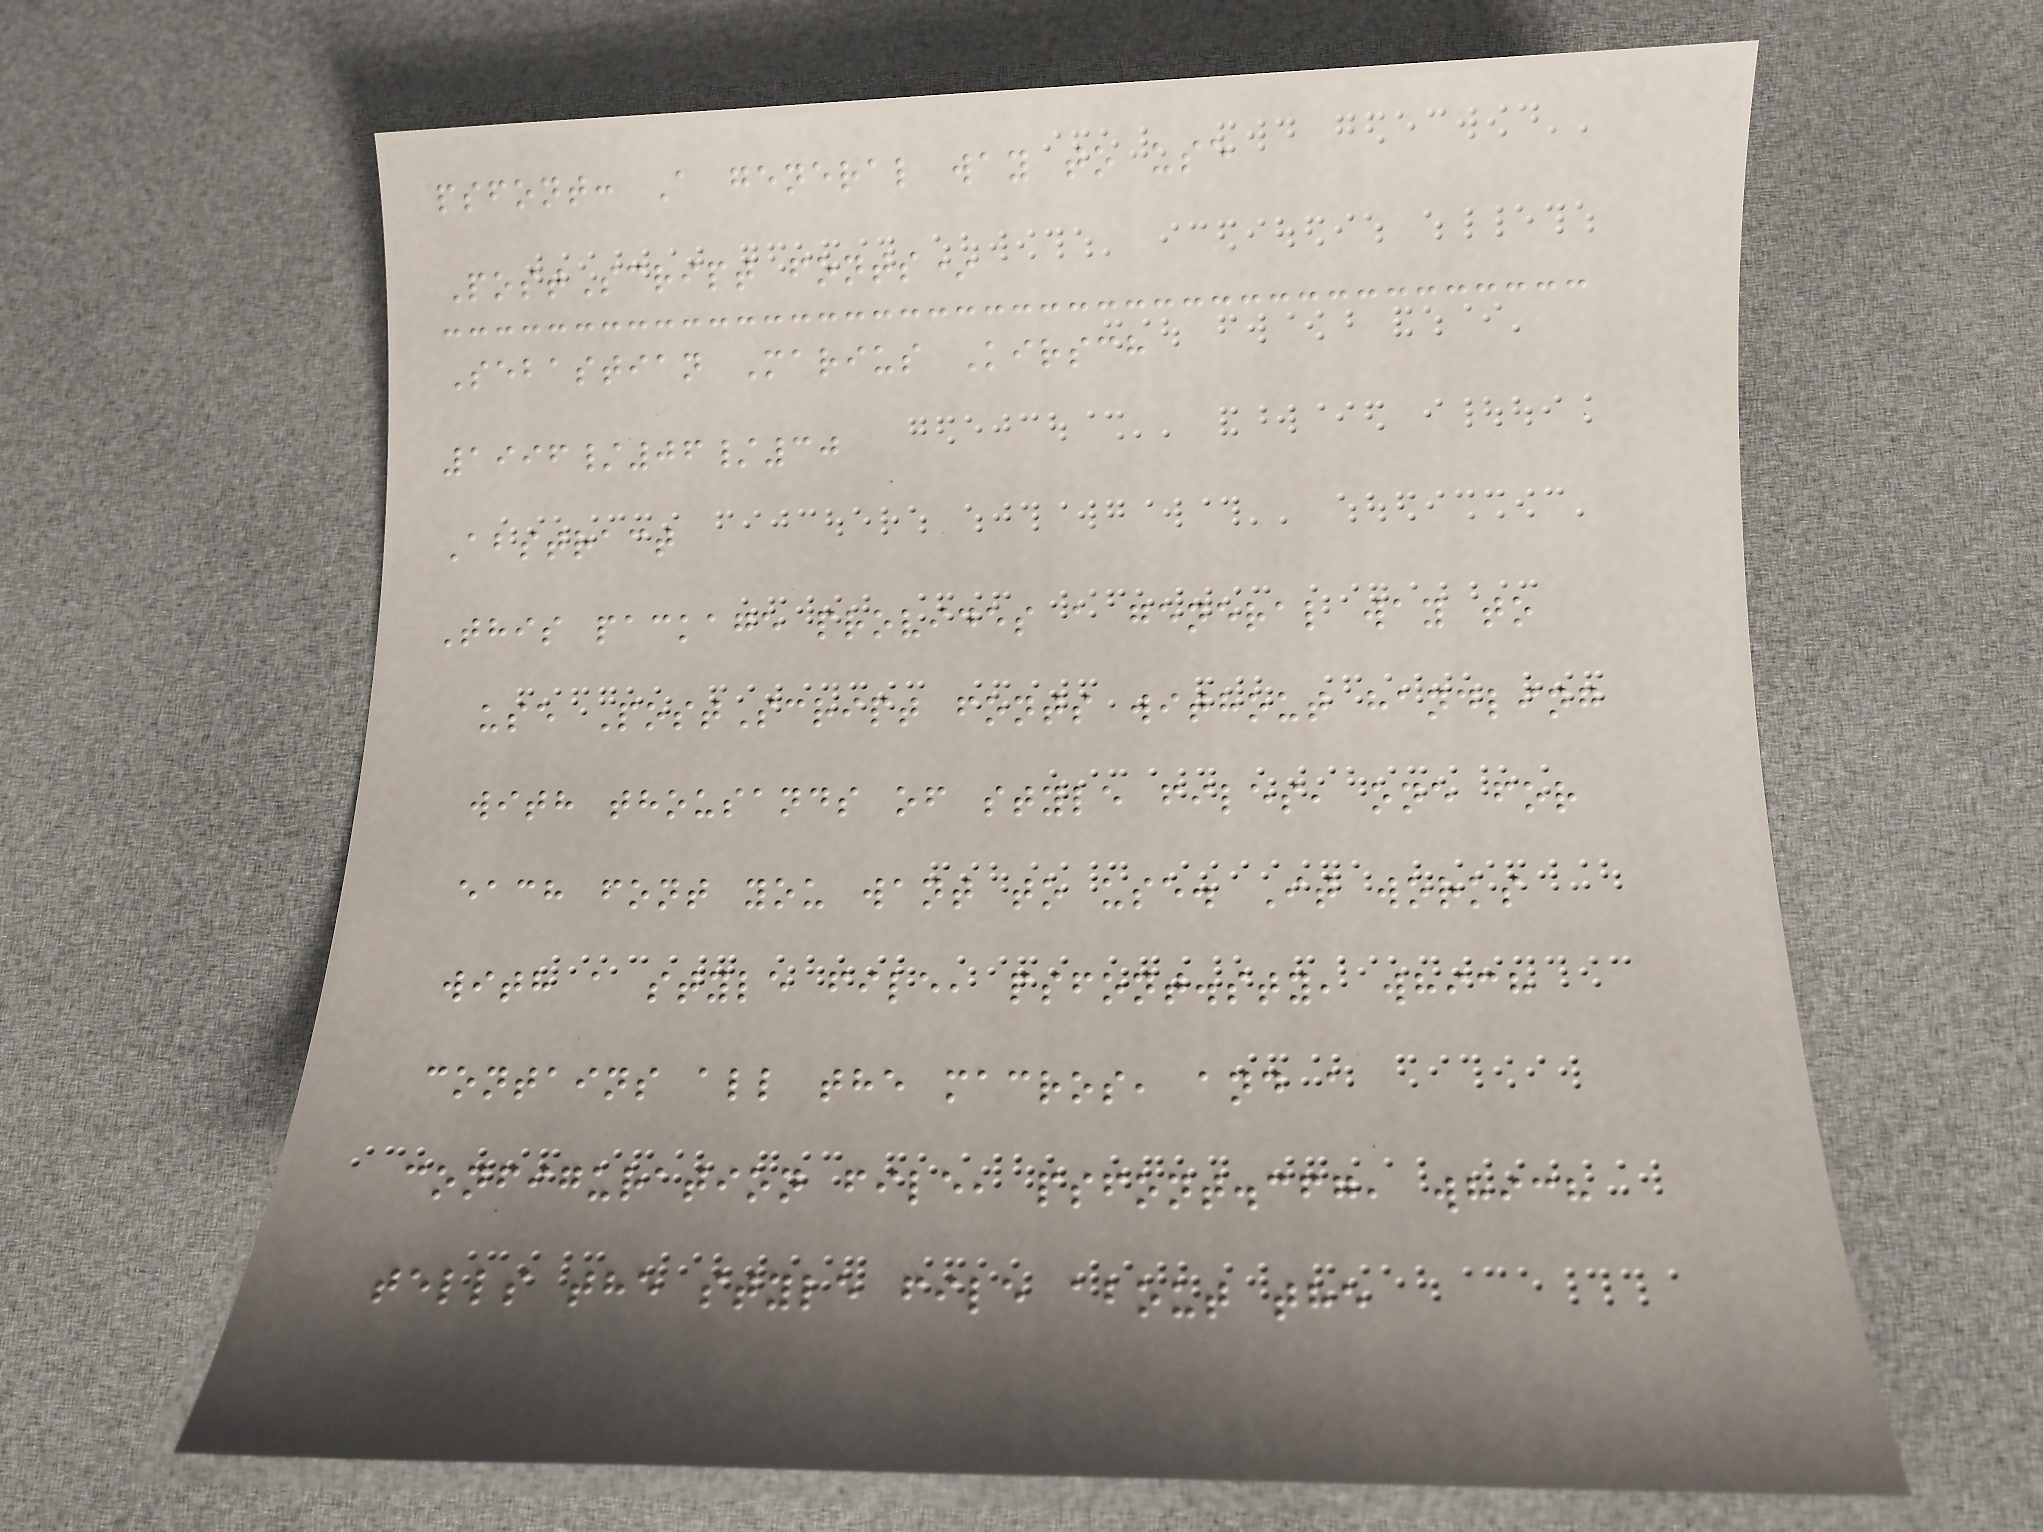psfont: A general way to use
PostScript fonts*
Sebastian Marius Kirsch
1996/06/30
Abstract
This package provides a general way to
use PostScript fonts without handling
with thousands of style files, one for
each font you want to use. It works
with a style file, psfont.sty, which
contains all the macros, and a
configuration file, psfont.cfg, which
tells the style file about the
